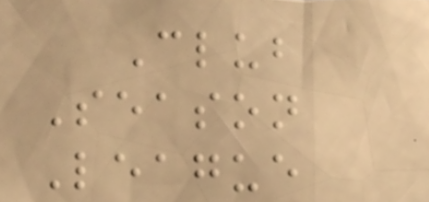Club
Season
League
